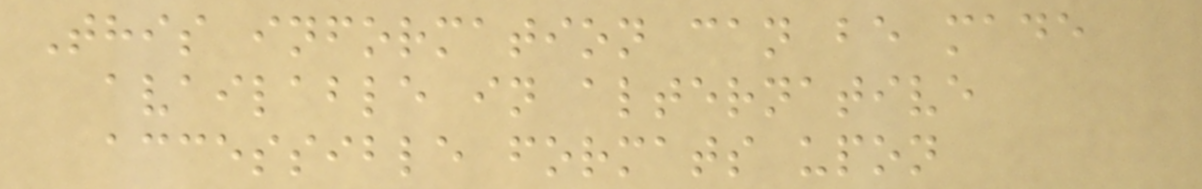This information can be made
available in alternative
accessible formats upon
